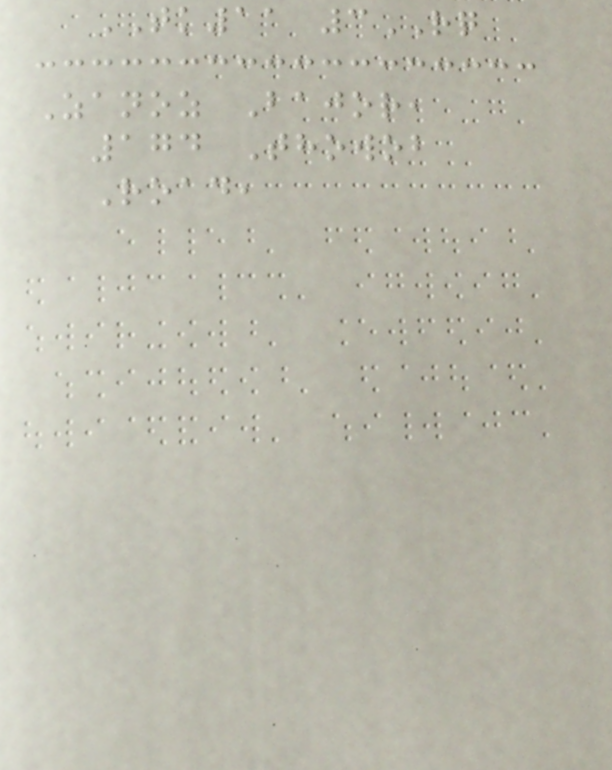TK11 3RQ
Zanoz Bajor,
174 Thowob
Road,
